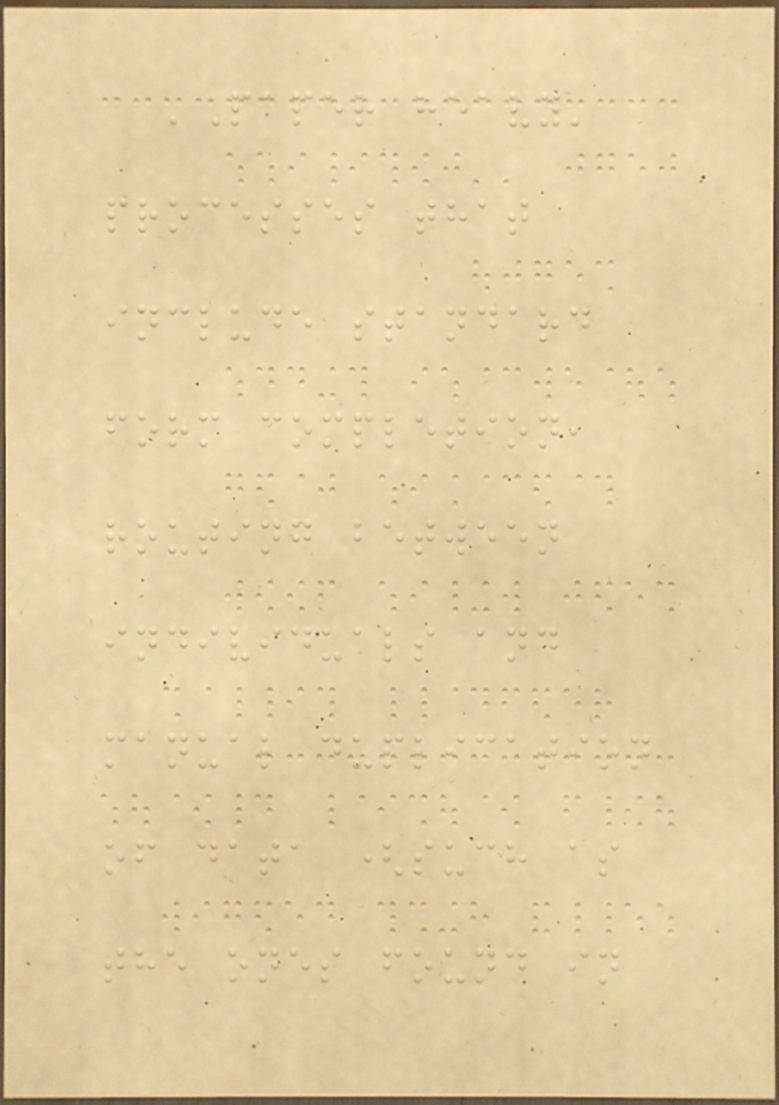'Paper heavy'
processes that
include standard
form completion,
routing between
individuals and
manual duplication
of data (such as
the ones found in
